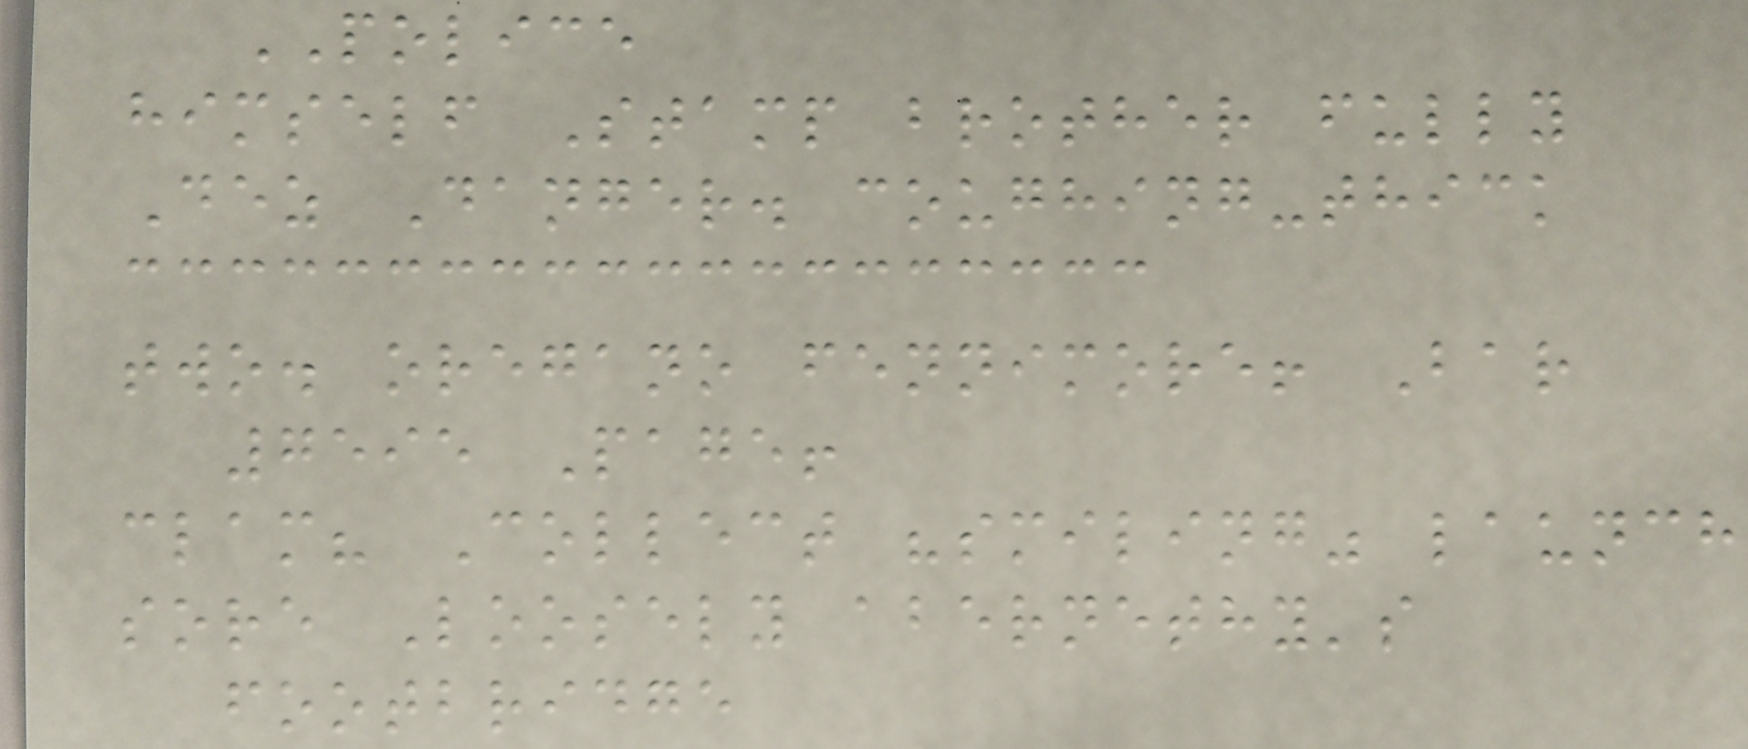POLICE
himself Stamp brother fully
Dez Danger. coughing-thick
two. oregano fennimore! Bar
7595 Page!
clam? Collect "smiling" launch
sore Loosely abernethy's
footbridge
